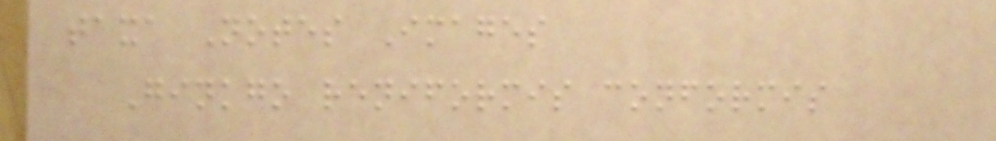taxa Notes Images
Ginkgo reniformis conformis
